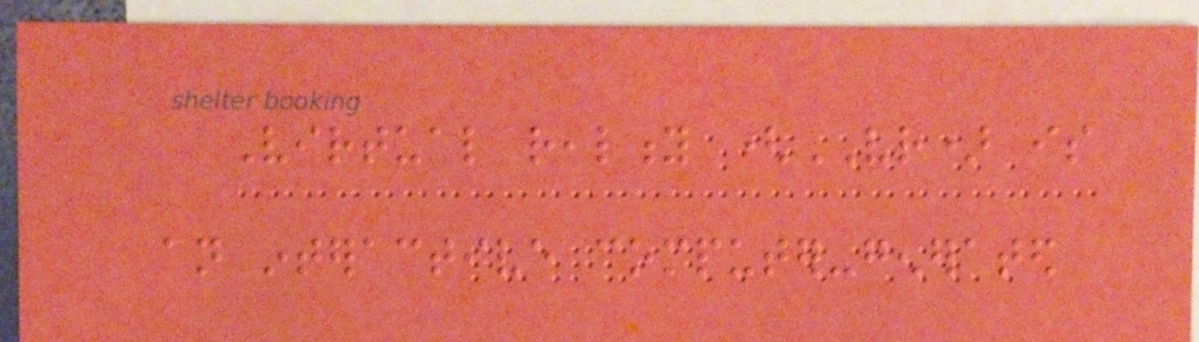Virtual reality (VR) is
an interactive computer-generated
